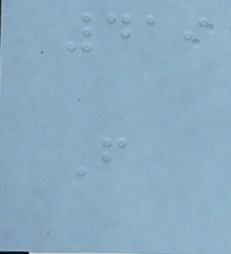419
F
